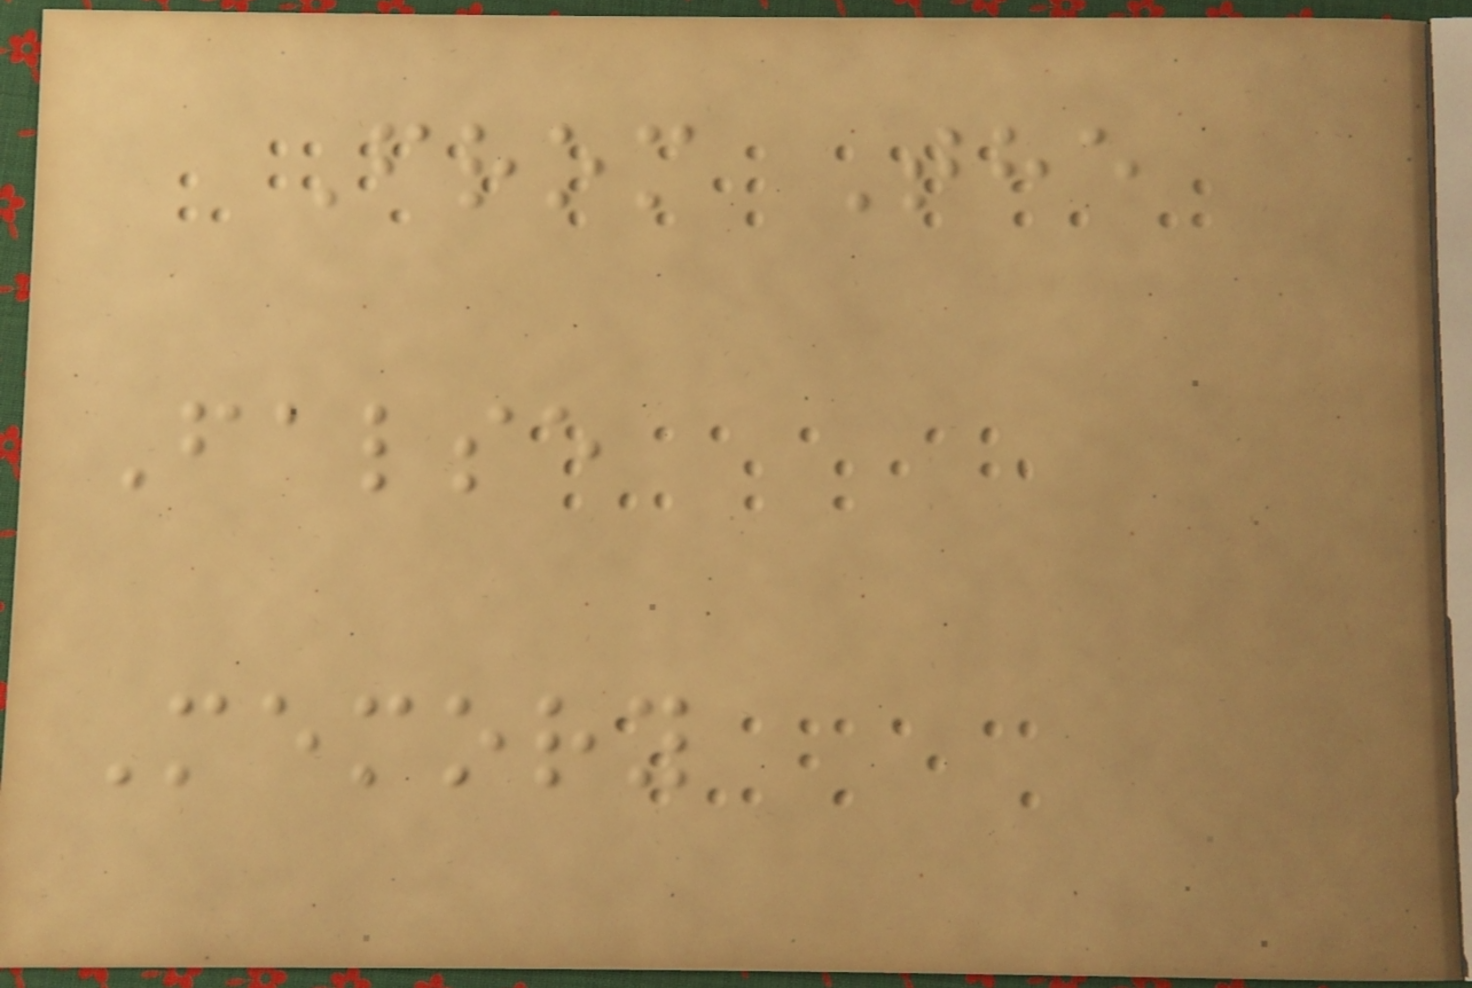From The
False
Memory
